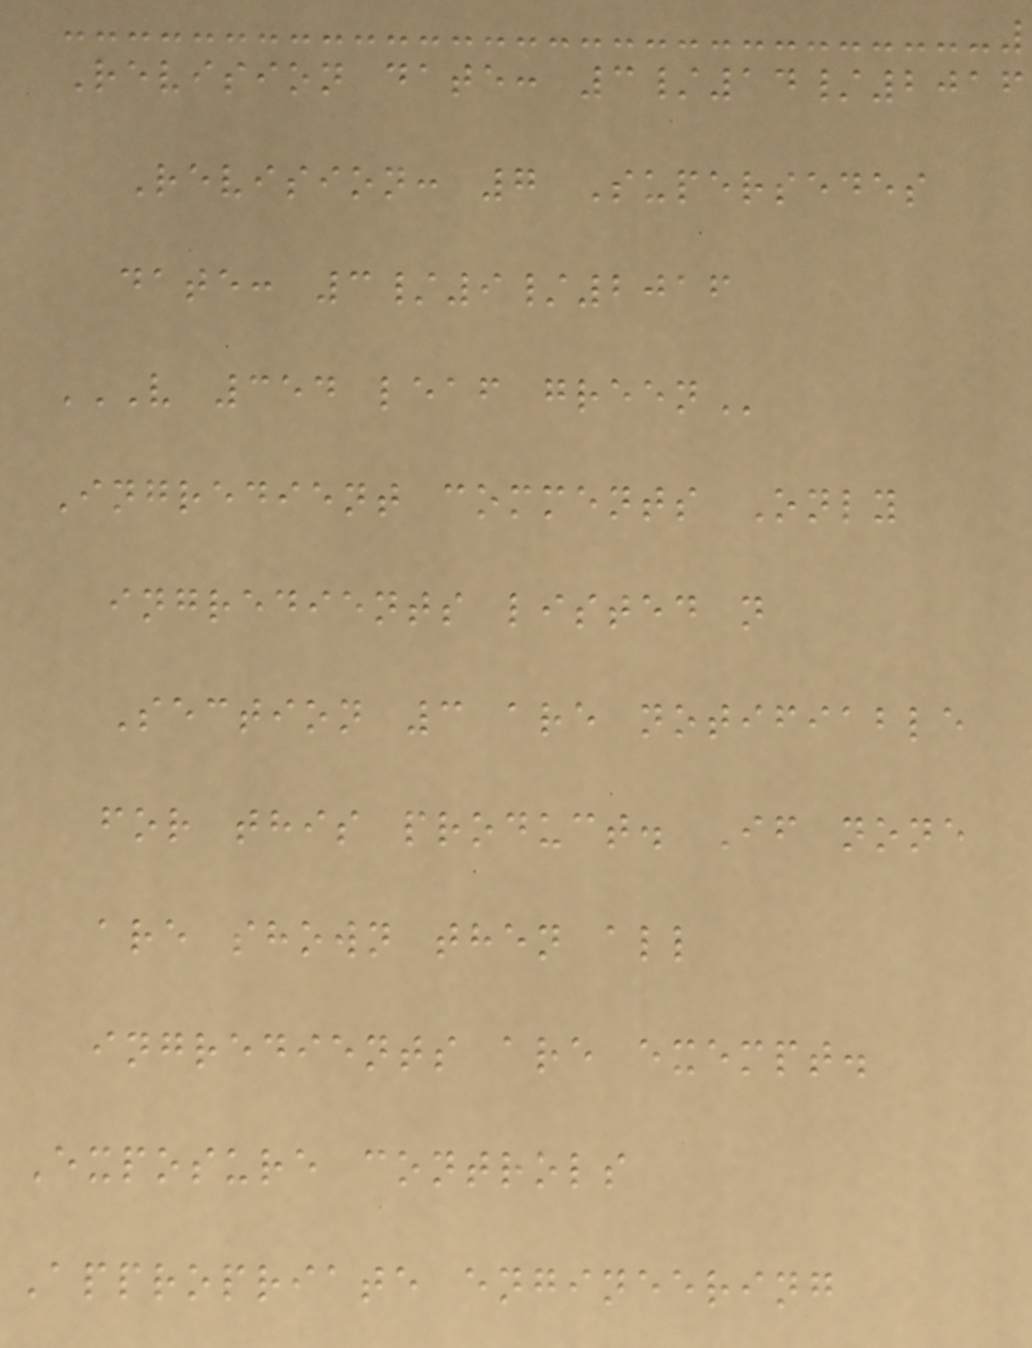Revision date: 3/14/2016
Revision: 7 Supersedes
date: 3/9/2016
V 354 LEAF GREEN
Ingredient comments Only
ingredients listed n
Section 3 are notifiable
for this product. If none
are shown then all
ingredients are exempt.
Exposure controls
Appropriate engineering
